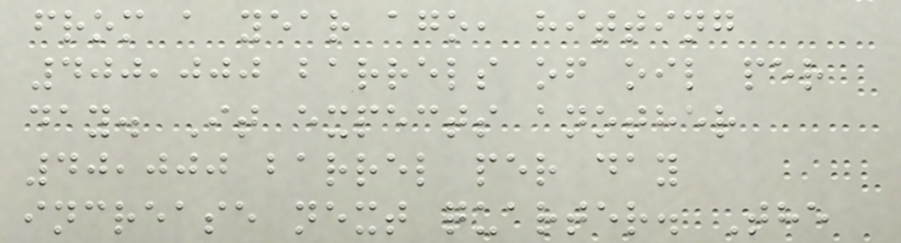from a year ago, hitting
400,000 barrels of oil per
day. It expects another
40,000 barrel per day
increase next quarter. The
